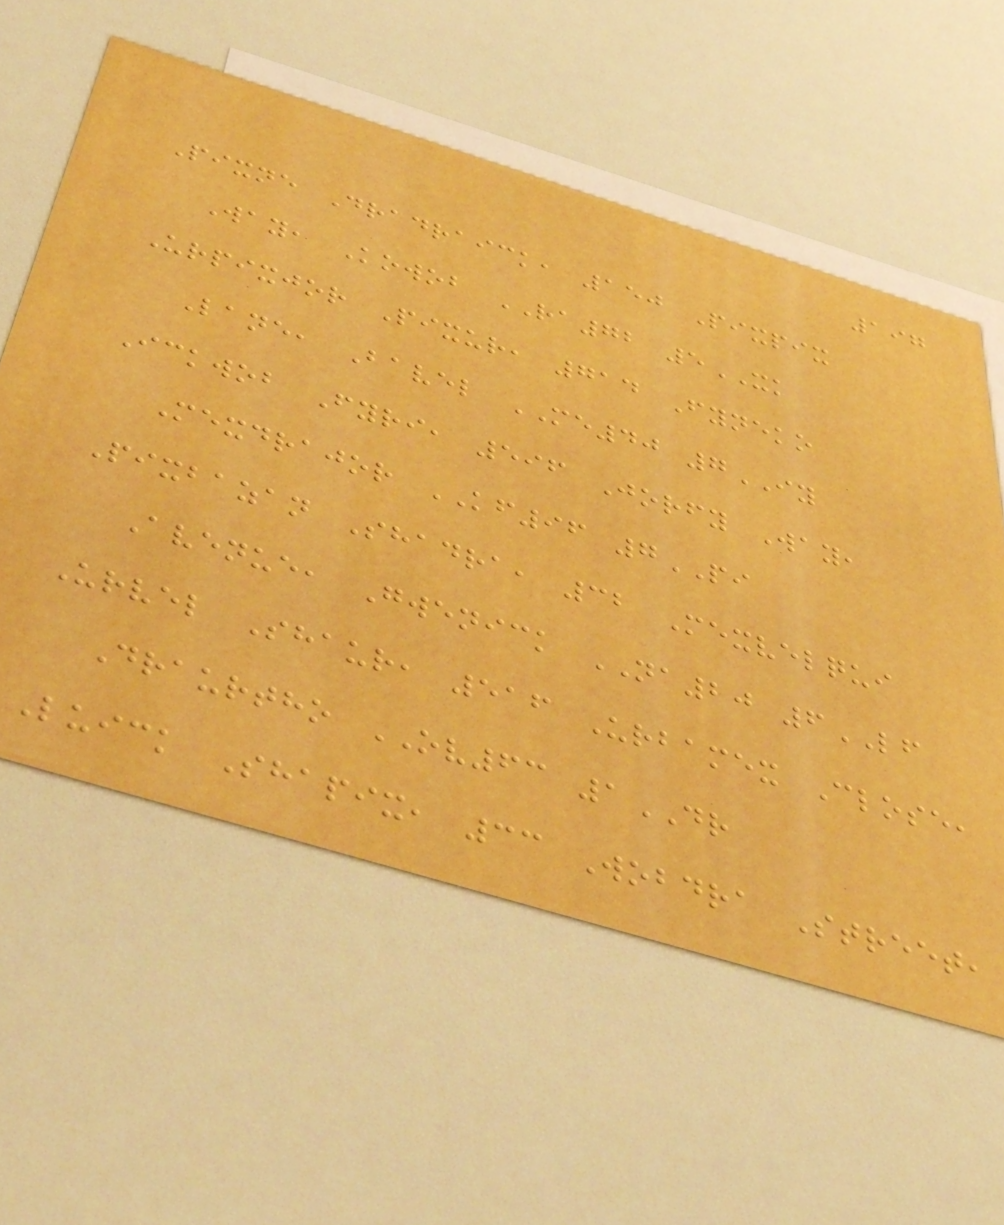197
Pixne Dradraick, 150 Pixpix
Way, Kowob RA72 5XK
Urpixjor Pixur, 714 Fyneko
Lane, Bavel ME40 7IY
Ickwob Fyri, 596 Jorfy Way,
Mexdrajor KF96 7PI
Pixbazan Shadra, 32 Mexvelqui
Avenue, Gwenick NA20 6LF
Urvel Shaur, 516 Urbamex Close,
Draurtho OV63 1DR
Luick Shapix, 33 Wobdra Street,
